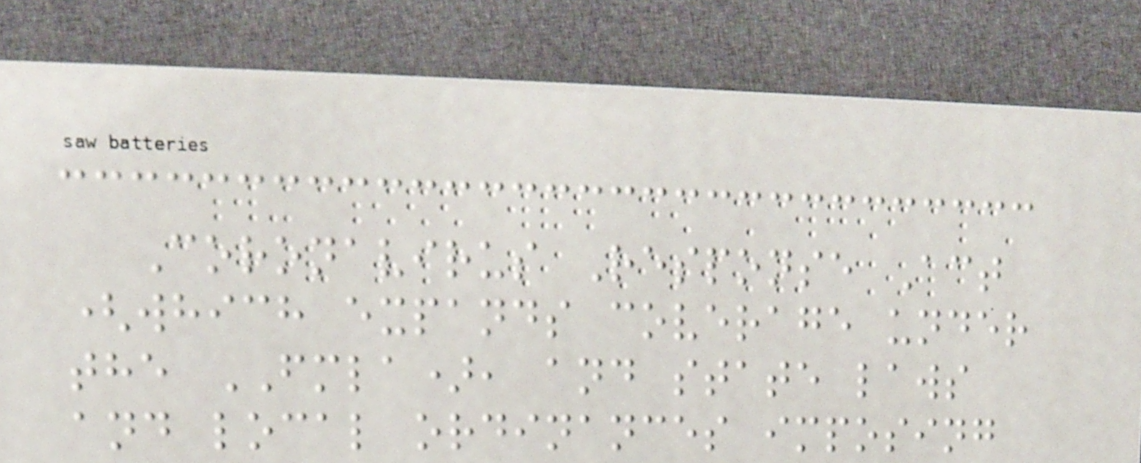Coronavirus Response Act
(which expands coverage under
the FMLA), and state laws
and local ordinances imposing
